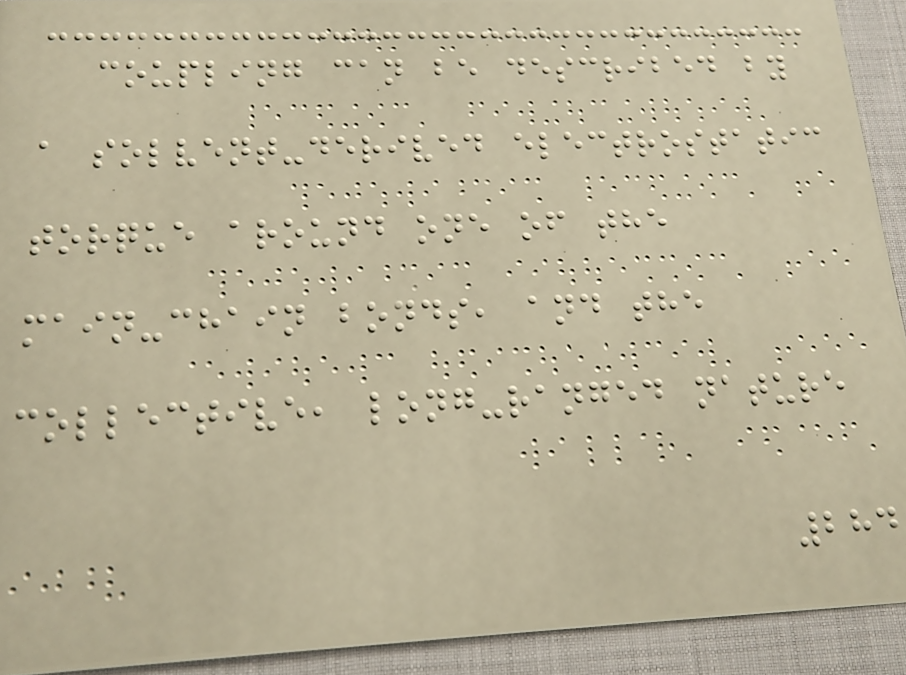coupling can be described by
a solvent-derived electrostatic
torque around one of the
main-chain bonds, and the
collective, long-ranged nature
284
